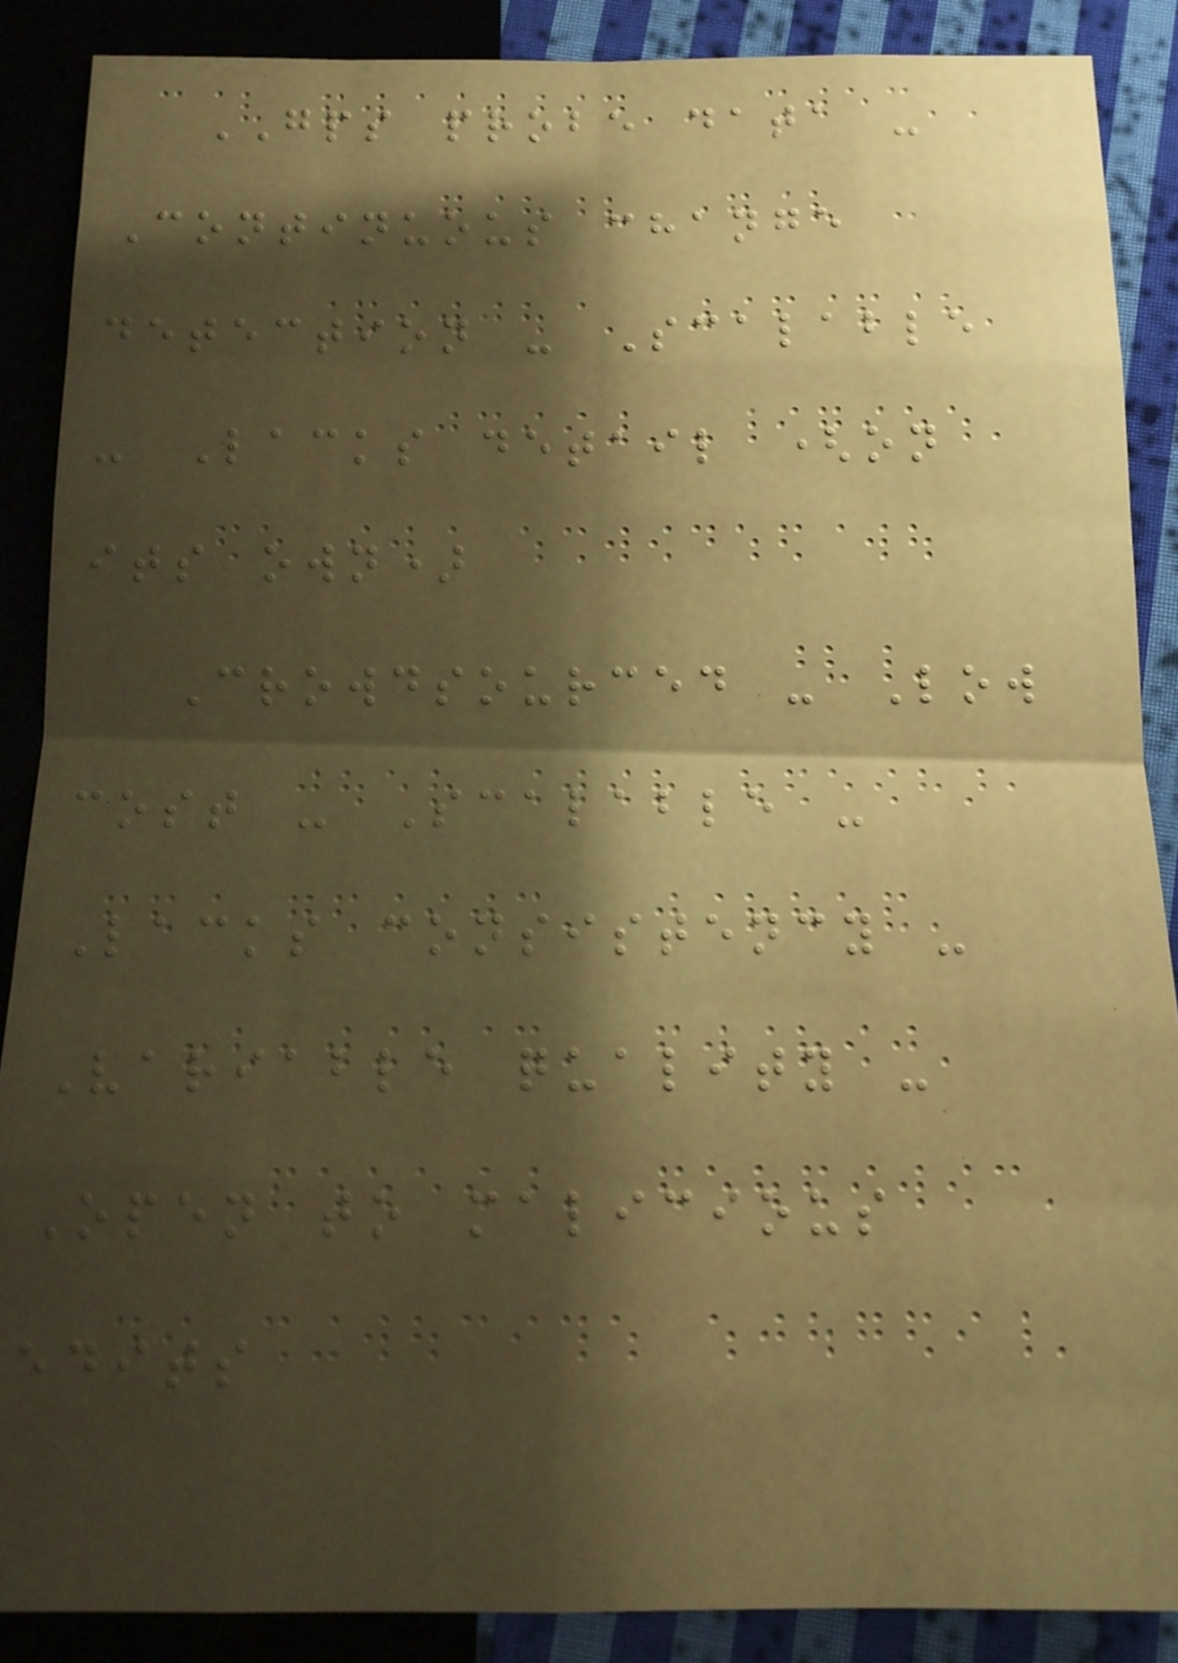GPS probe data -
Continuous change
detection - Scalable
- Lacks detail (on
its own)
Crowdsourced - Low
cost - Scalable -
Lacks consistency -
Variable quality -
Open to malicious
edits
